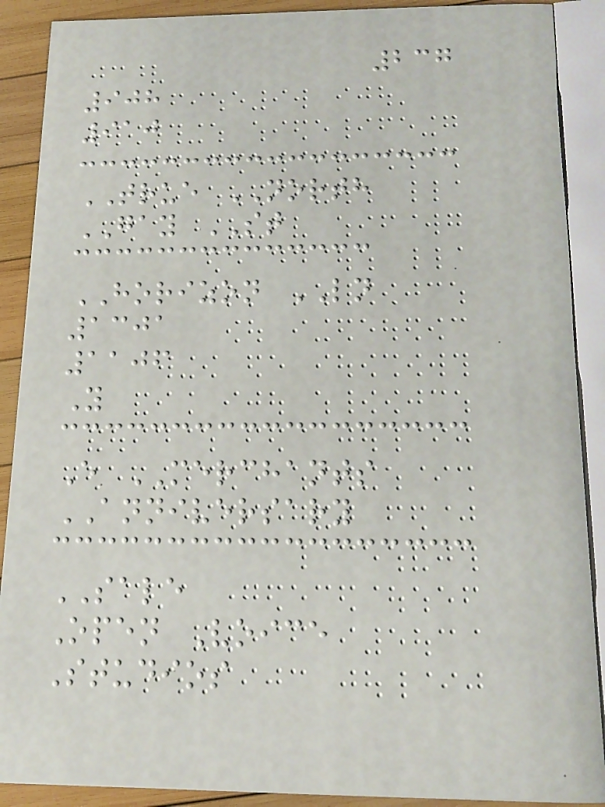237
908
910
TRUE NORTH
GAY ST
HORIZON LN
1301
1106
Y
E MERCHANTS
ANNIVERSARY
SALE
Open Voice
Studios
